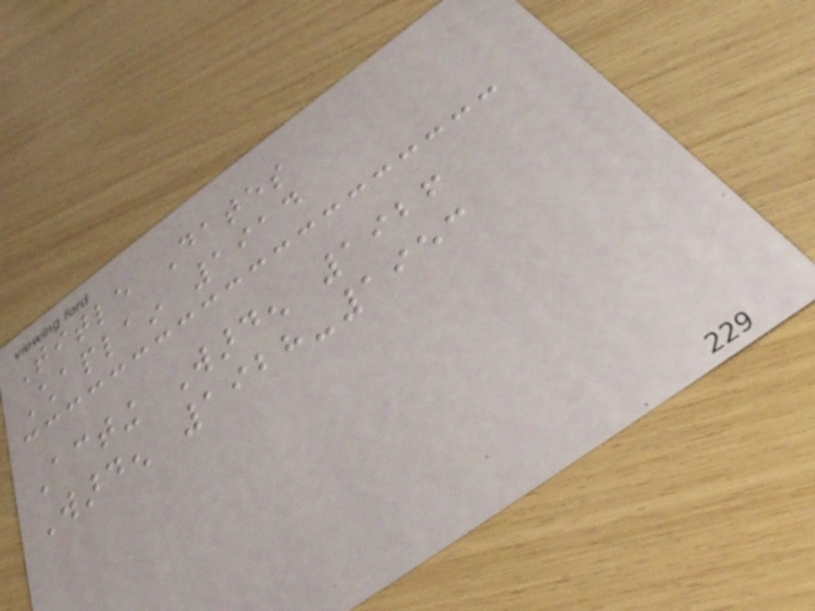Title Dates
Chaplain 1914
Acting Warden 1926
Warden 1928-1953
